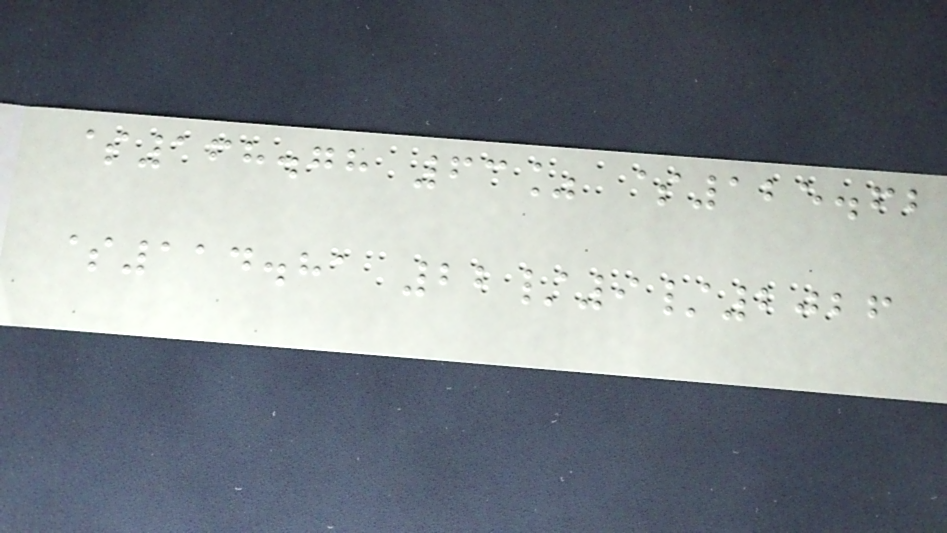$168.78 63% $125.62
$114.81 22/9/2026
